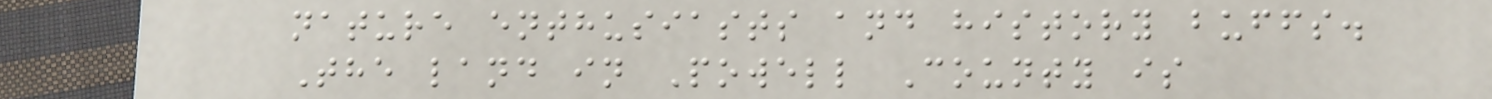nature enthusiasts and history buffs.
The land in Powell County is
